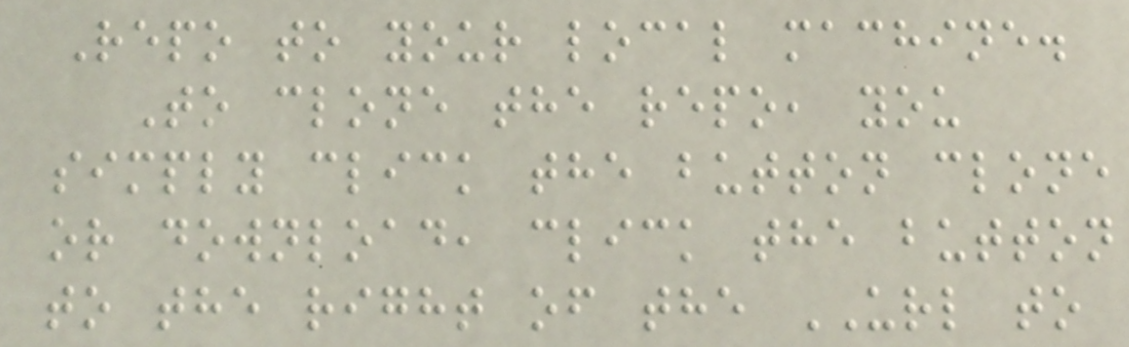Repo to your local machine.
To clone the repo, you
simply click the button clone
or download, click the button
to the right of the URL to
